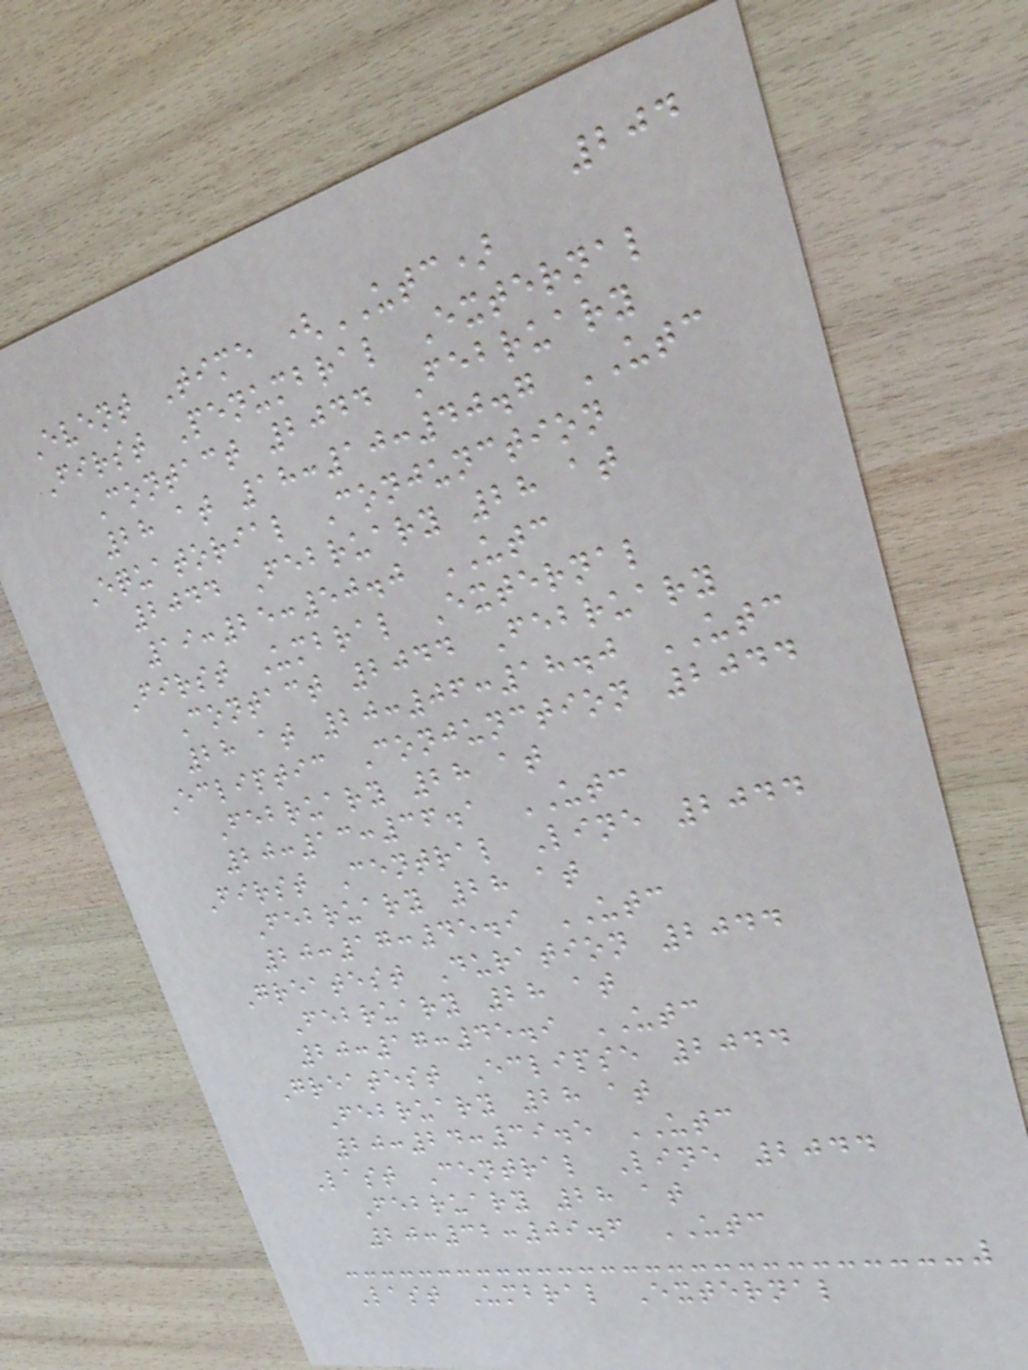204
Event Time (UTC)
First Penumbral External
Contact 2044 February
28 at 18:10:40.7 UTC
Equatorial Conjunction
2044 February 28 at
19:25:50.0 UTC
First Umbral External
Contact 2044 February
28 at 20:06:18.0 UTC
Ecliptic Conjunction 2044
February 28 at
20:13:36.1 UTC
First Central Line 2044
February 28 at
20:17:45.9 UTC
Greatest Duration 2044
February 28 at
20:17:45.9 UTC
Greatest Eclipse 2044
February 28 at
20:24:39.5 UTC
Last Central Line 2044
February 28 at
20:32:09.6 UTC
Last Umbral External
